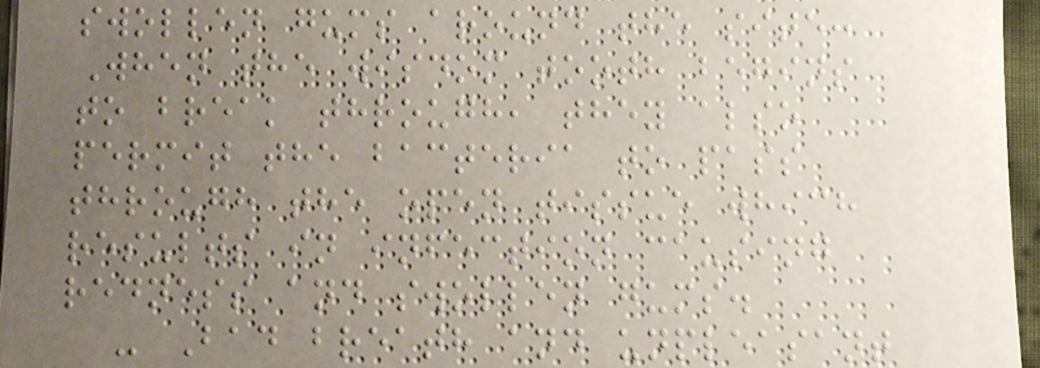swollen gums around the site:
When the wisdom tooth begins
to break through, they also
permit the bacteria to pass
through the open tissue which
results in infection causing
redness and swollen gums.
- Bad breath and unpleasant
